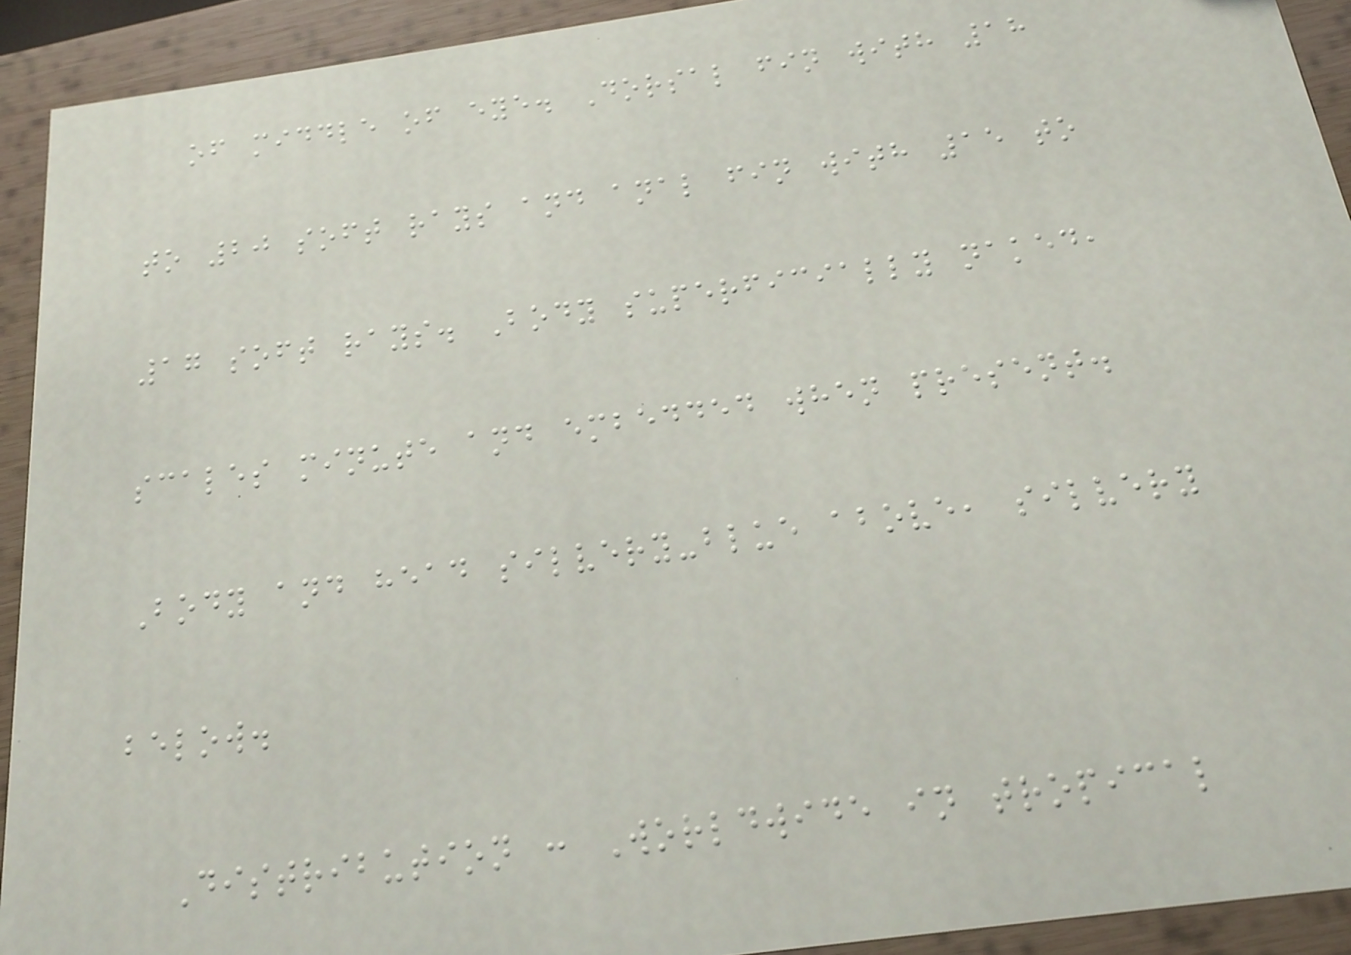of middle of eye. Dorsal fin with 18
to 20 soft rays and anal fin with 15 to
17 soft rays. Body superficially naked,
scales minute and embedded when present.
Body and head silvery-blue above, silvery
below.
Distribution : Worldwide in tropical
